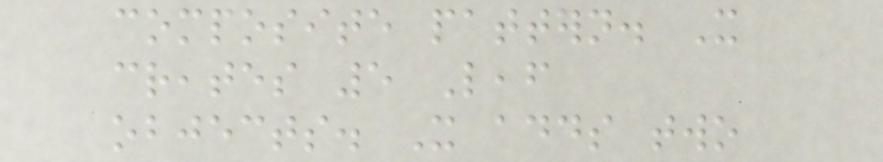composite pattern. It
creates 5 Leaf
objects. It adds two
